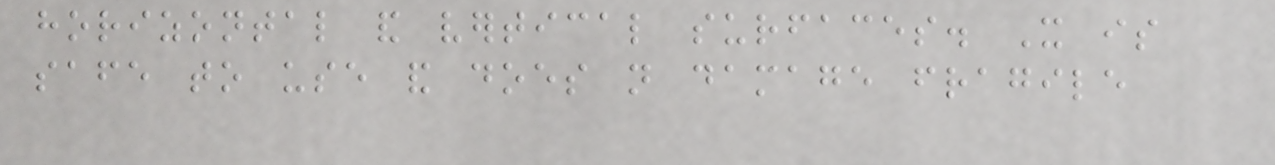horizontal and vertical surfaces. It is
safe to use and does not damage fragile
